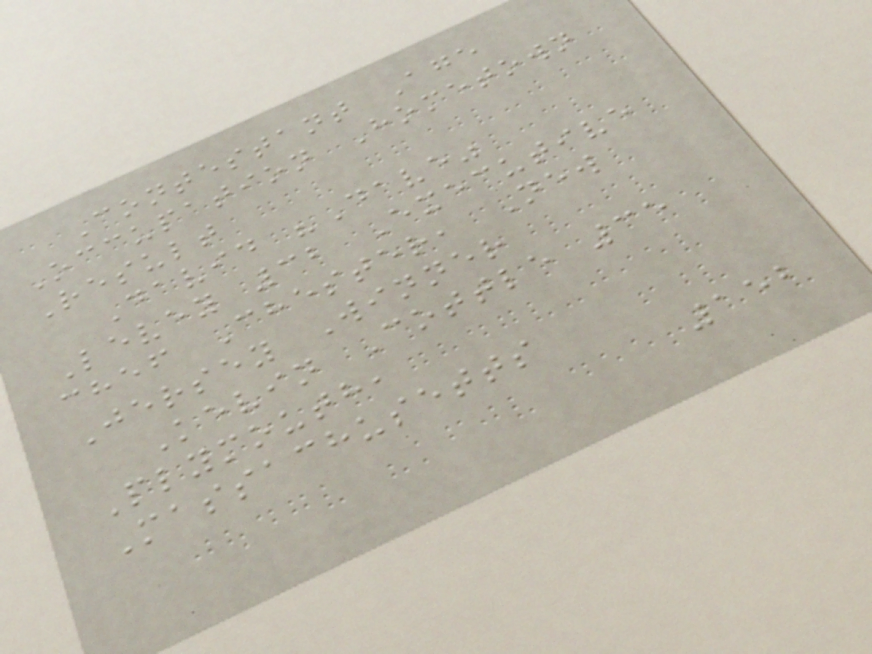Contestant Age
Occupation Hometown
Result
David "Dave"
Levey 32 Executive
chef Chester, New
Jersey Winner
Kevin Cottle 35
Plymouth,
Massachusetts
152
